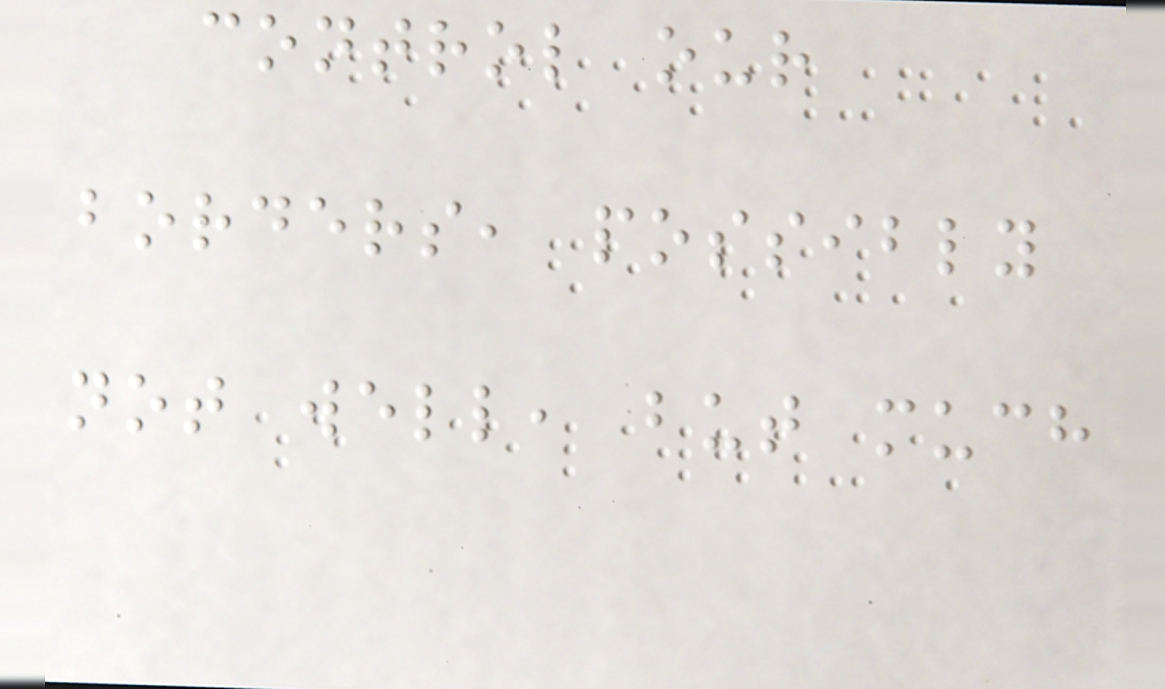control our
borders, possibly
not well, but much
